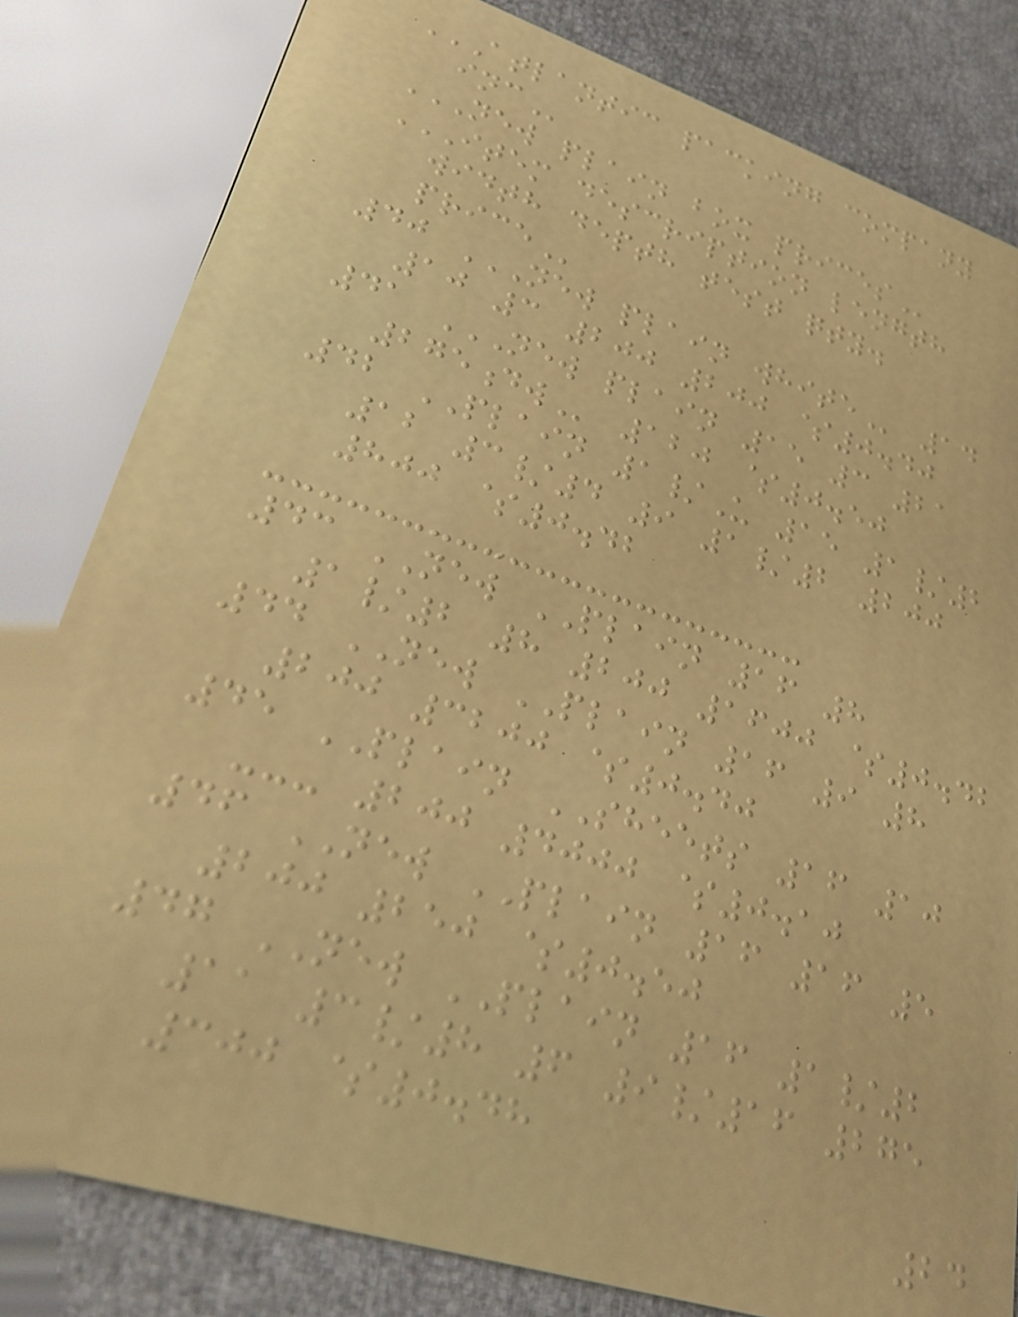ATLANTIC PACKING COMPANY
INC
NEW PLAIN BOX PRICES
ITEM DESCRIPTION LENGTH
WIDTH DEPTH TEST QTY.
PRICE
40 NEW PLAIN WHITE 14
10 3 200 200 $0.40
41 NEW PLAIN 15 3 21
275DW 120 $0.50
42 PLAIN 1/U 15 1/2
12 3/4 9 1/2 200
800 $0.42
43 NEW PLAIN 16 8
1/2 8 200 1600 $0.42
44 NEW PLAIN 16 9 8
200 3200 $0.40
45 PLAIN SHEETS 16 10
--- 200 4000 $0.10
46 NEW PLAIN 16 16 5
200 250 $0.50
47 NEW PLAIN 16 1/2
11 3/8 6 9/16 275
300 $0.48
24
